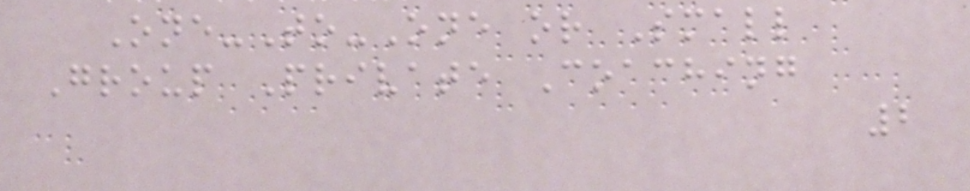One-To-One or Small
Group Private Coaching
2
